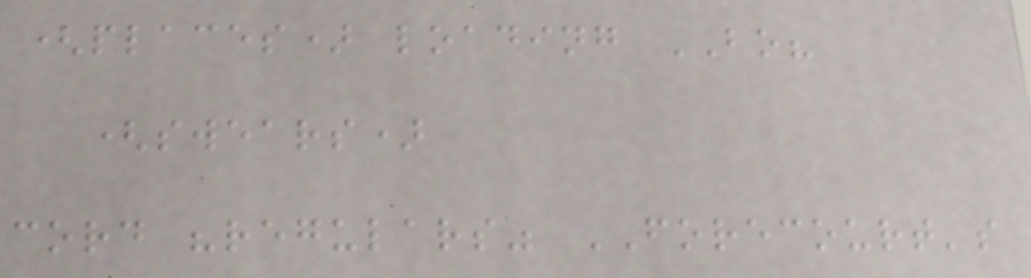(places) loading BO?
(swears)
cord "regulars" FORECOURT's
